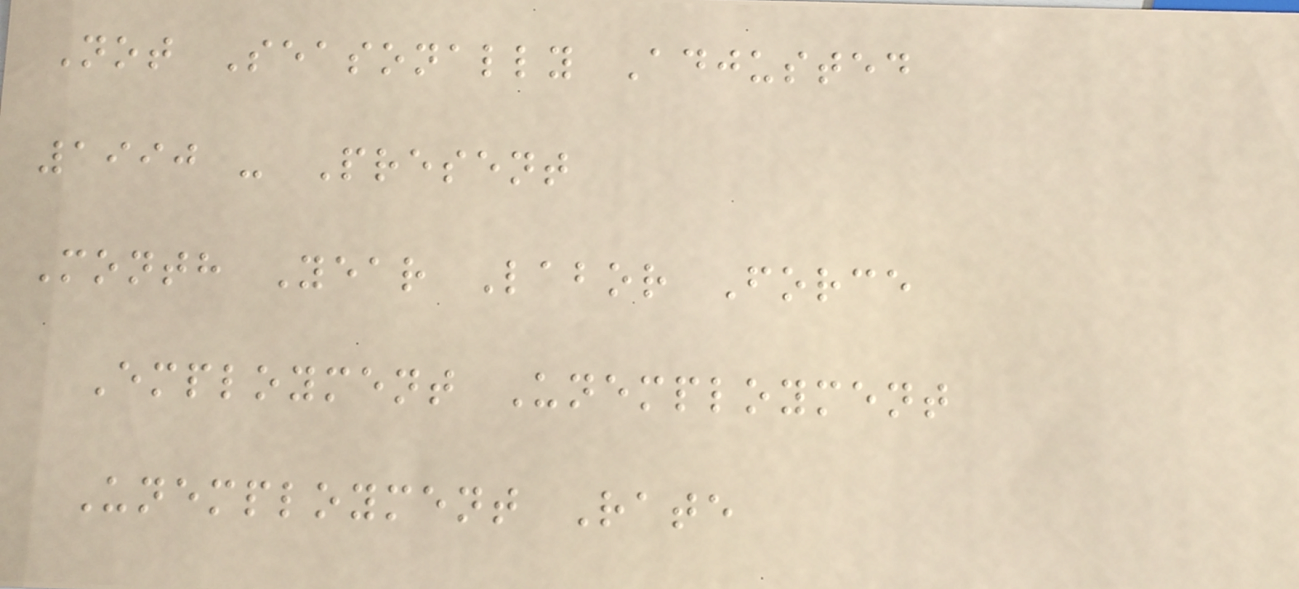Not Seasonally Adjusted
1990 - Present
Month Year Labor Force
Employment Unemployment
Unemployment Rate
